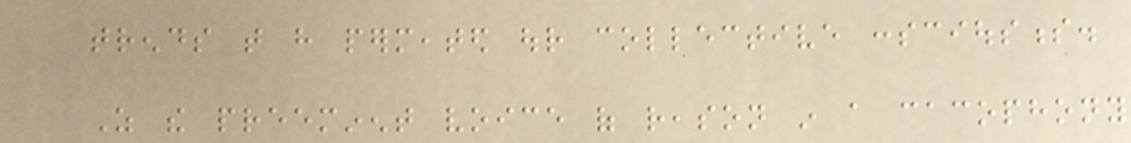trends that have permeated our collective consciousness.
As the preeminent voice of reason in a cacophony
